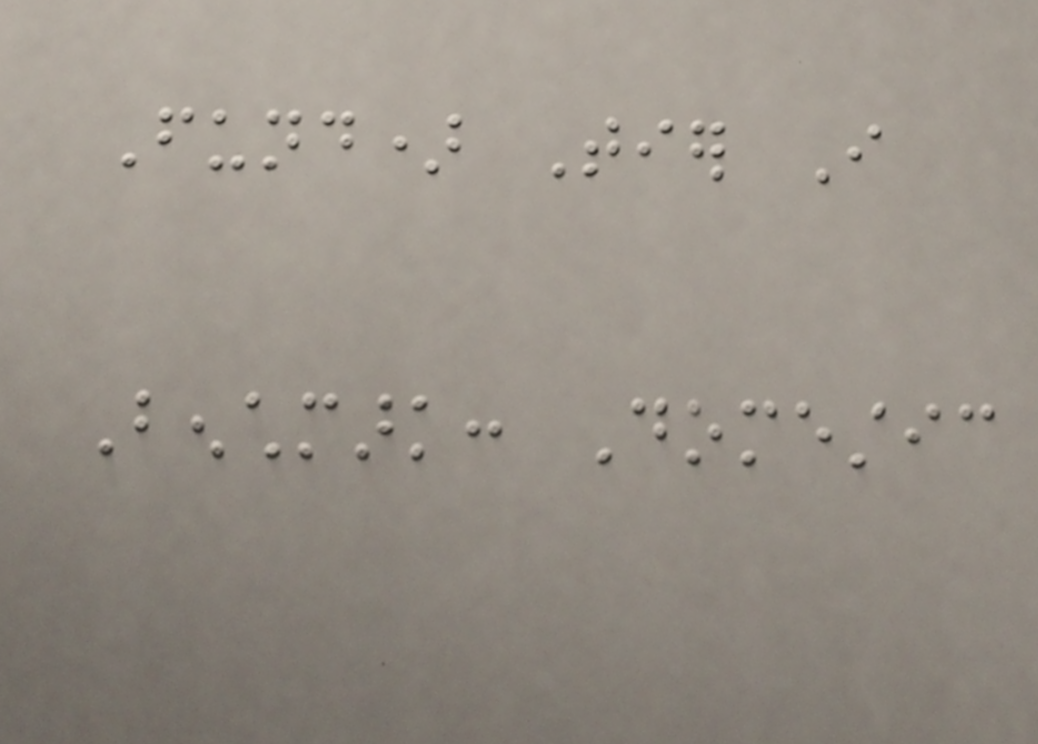Fund) Tier I
Benchmark: Domestic
